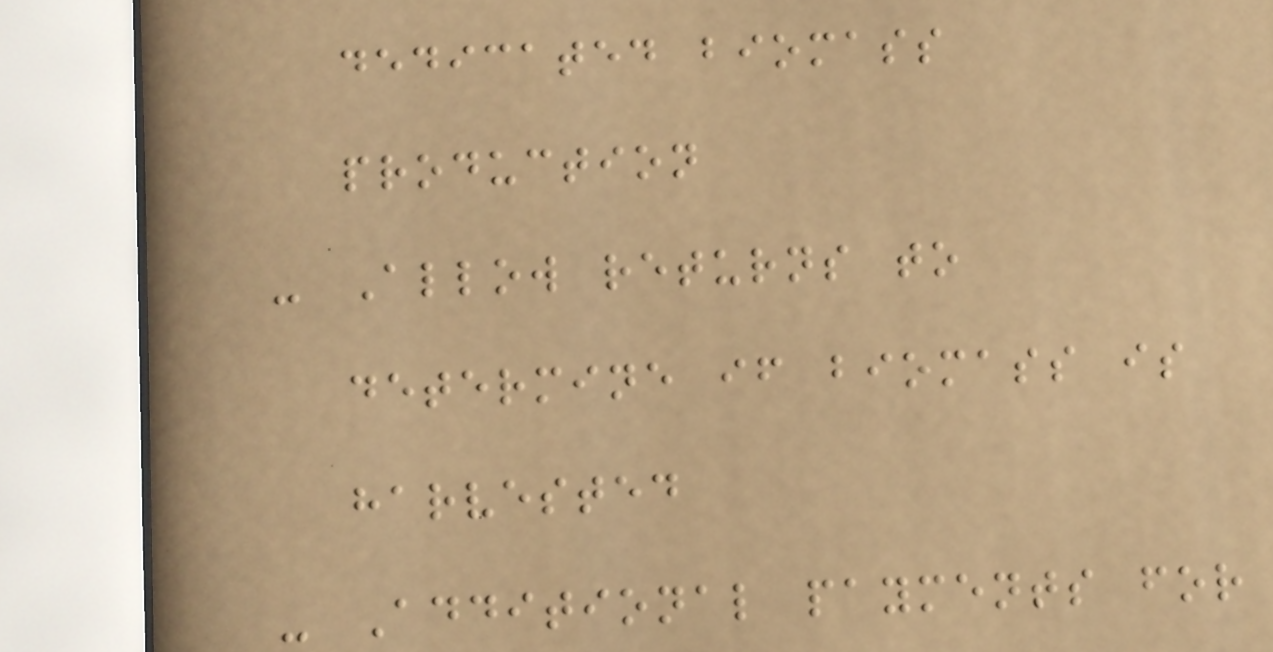dedicated biomass
production
- Allow returns to
determine if biomass is
harvested
- Additional payments for
